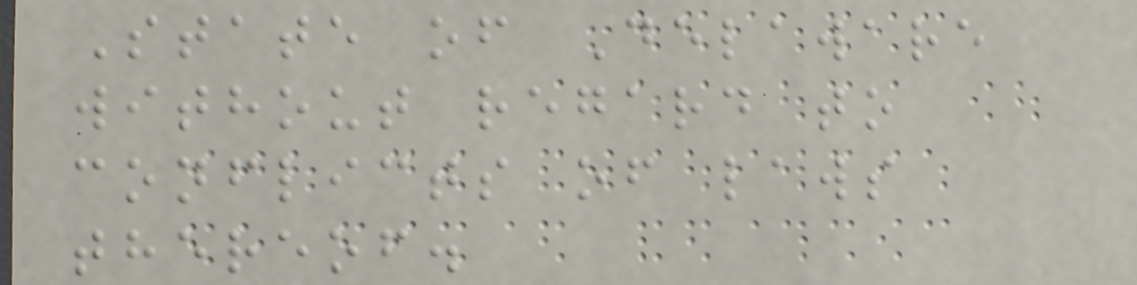State of Delaware
without regard to
conflicts of laws
thereof.
